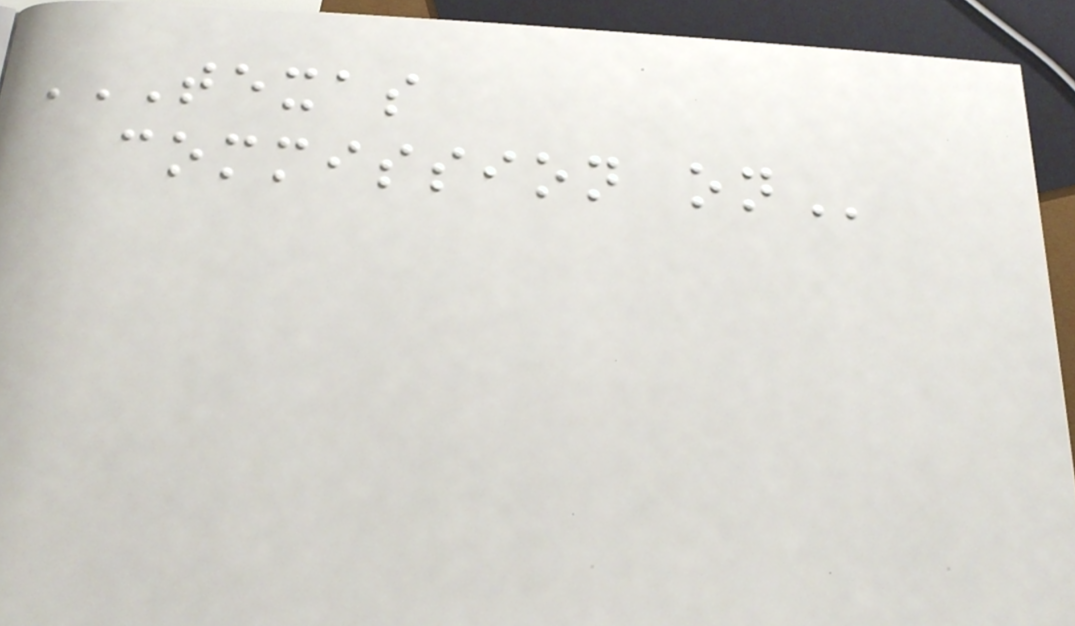TEXAS
COMMISSION ON
